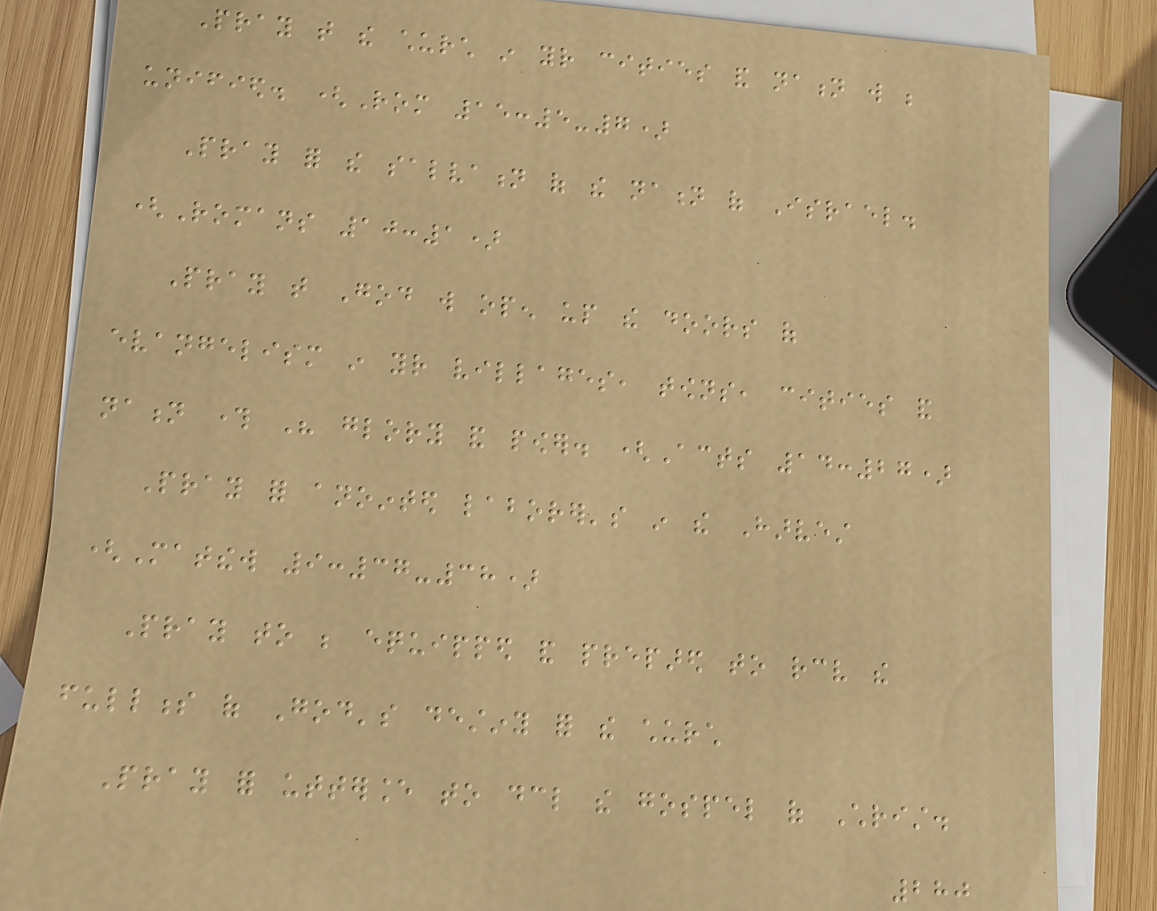Pray that the church in your cities and nation will be
unified. (Rom 15:5-7)
Pray for the salvation of the nation of Israel.
(Romans 10:1)
Pray that God will open up the doors of
evangelism in your villages, towns, cities and
nation through His glory and power. (Acts 14:27)
Pray for anointed laborer's in the Harvest
(Matthew 9:37-38)
Pray to be equipped and prepared to receive the
fullness of God's destiny for the church
Pray for utterance to declare the gospel of Christ.
280
